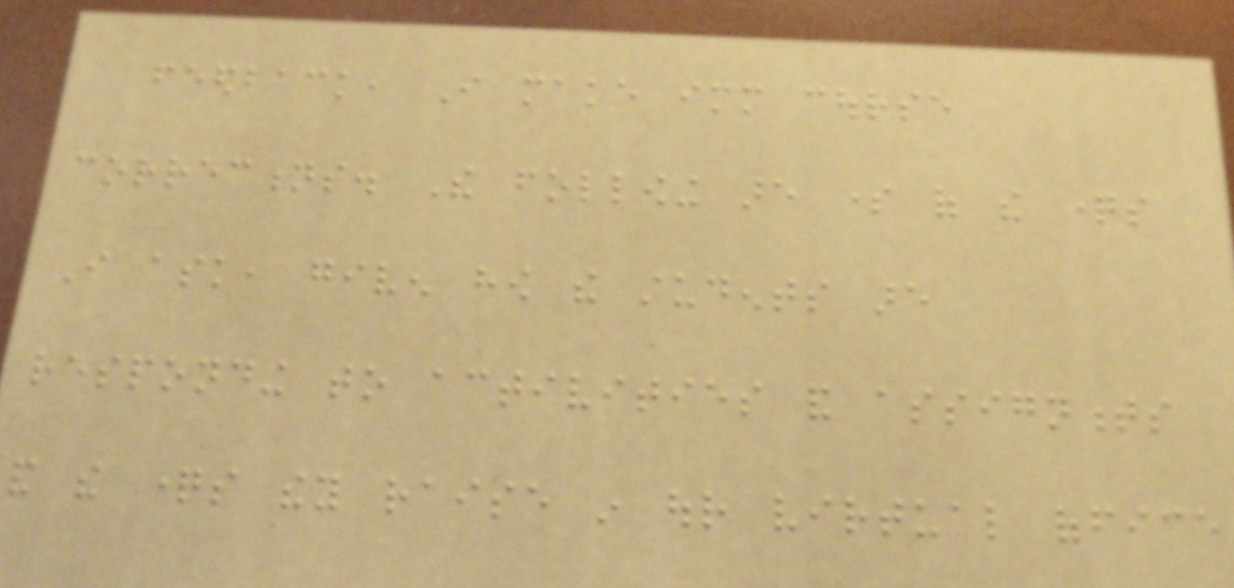feedback, I make immediate course
corrections. The following are some of the questions
I ask, given how the students are
responding to activities and assignments
and the questions they raise in our virtual office
